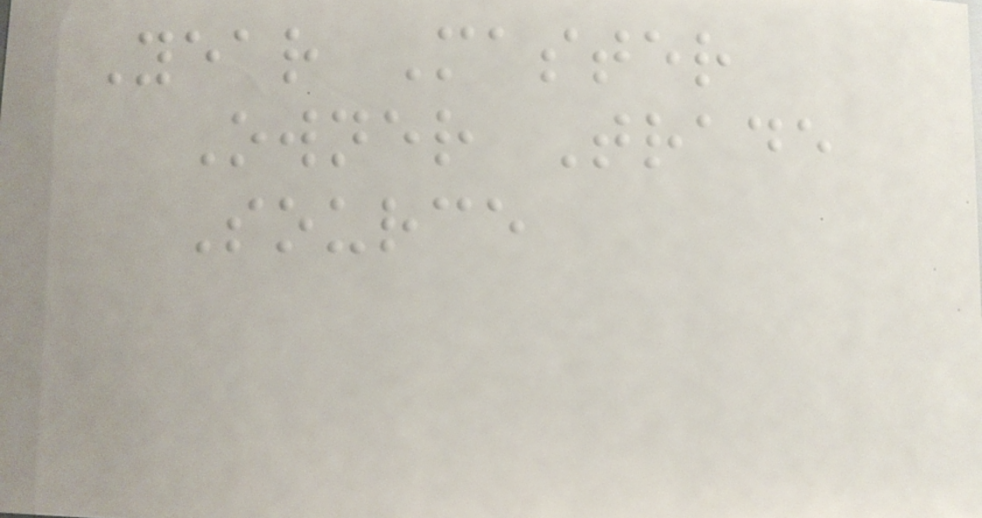Year Master
Owner Trade
Source
